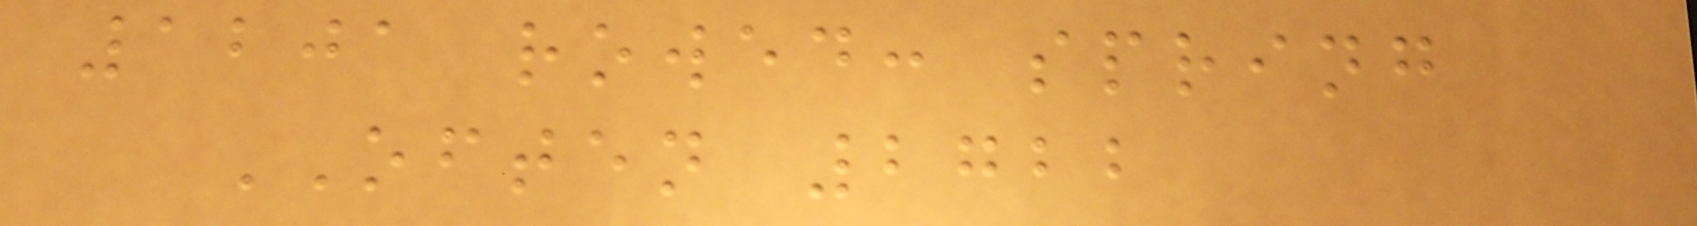1201 rowed: spring
OFTEN 2722
